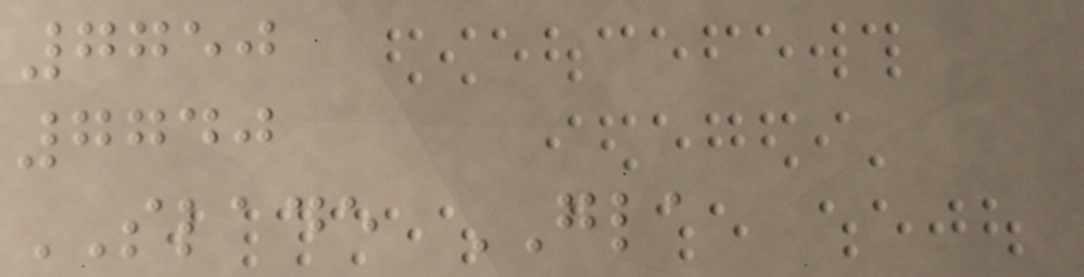7750
7740
SLADE GLA
